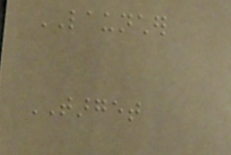LAUNCHER
TARGET
